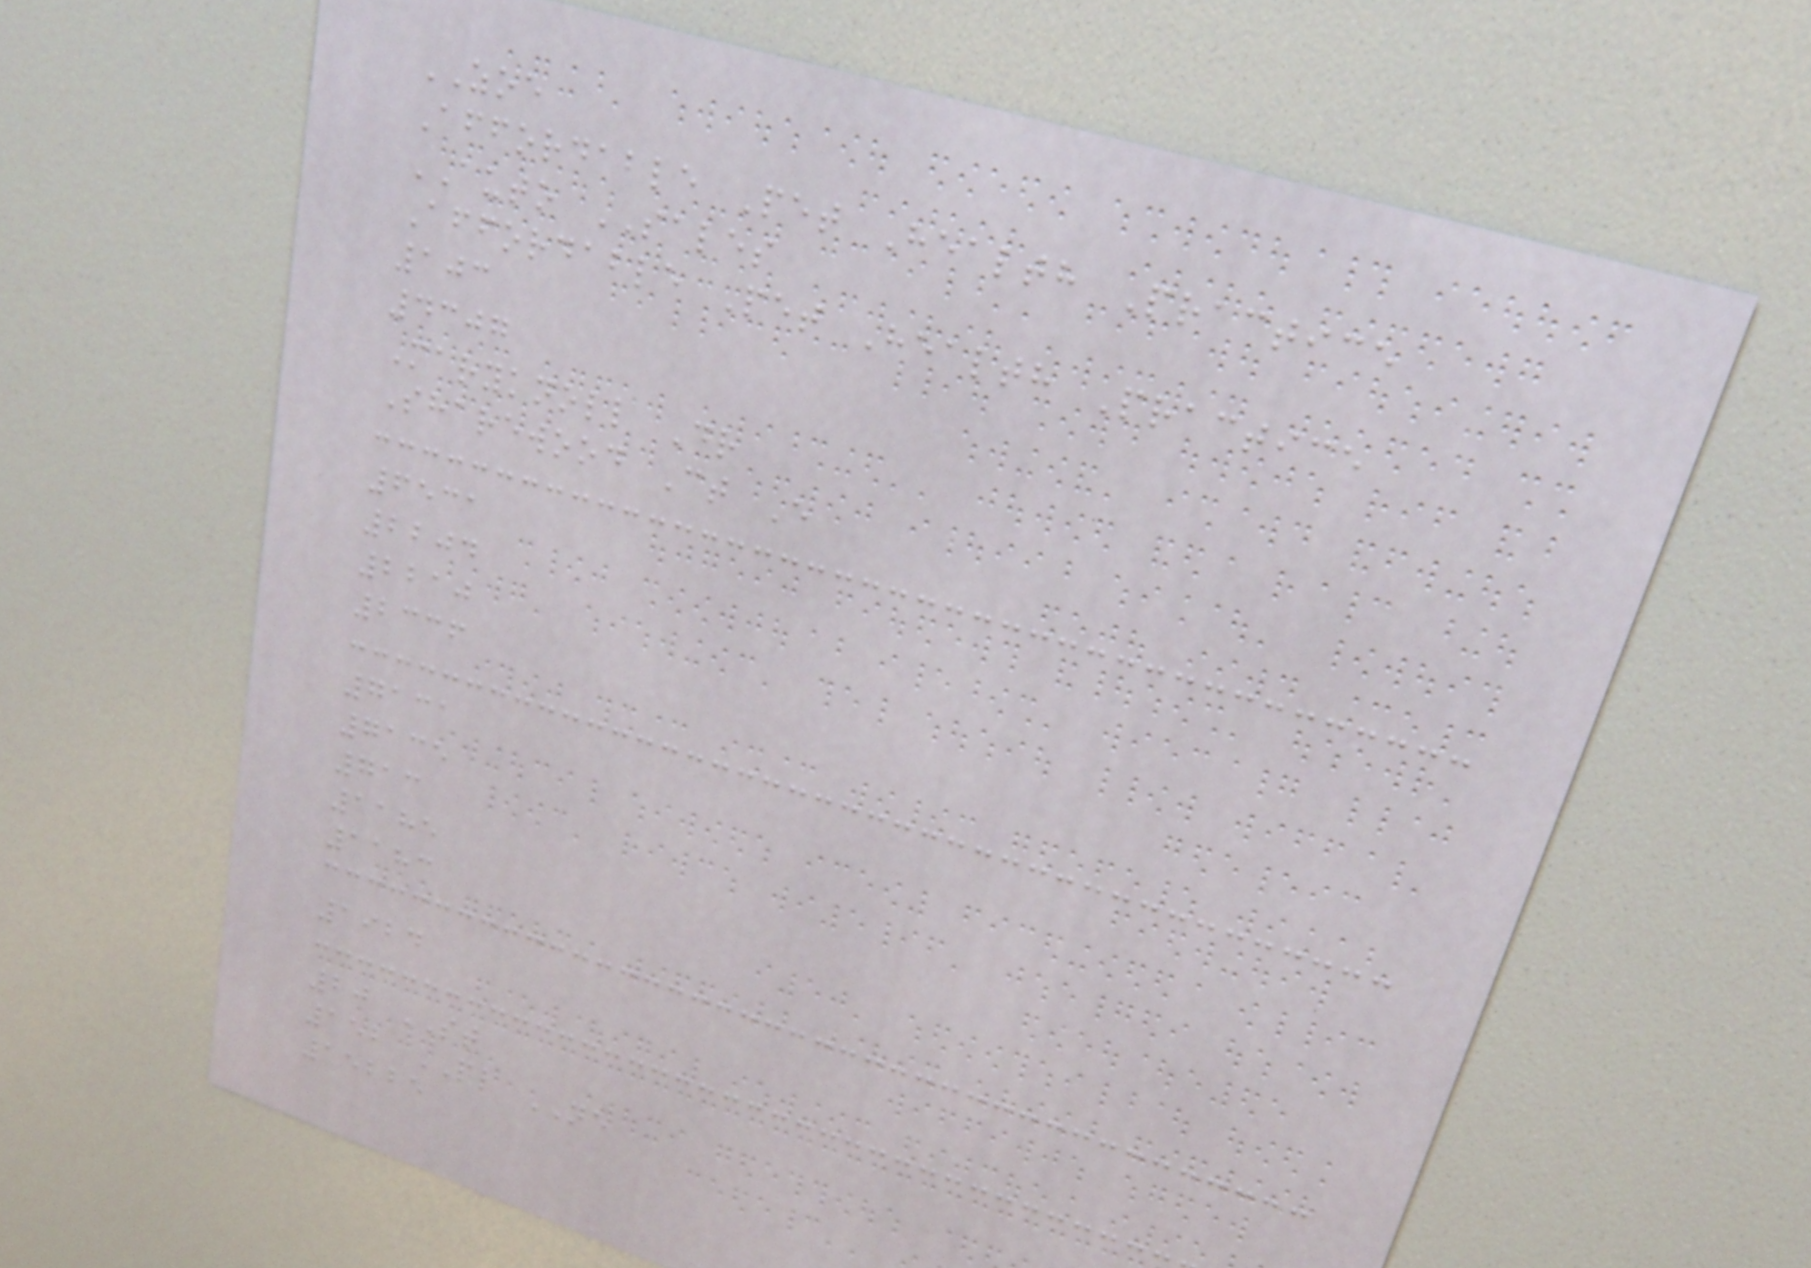ZOE
Affordable Pet Health Practice
AUTO SALES
Affordable Pet Health Practice
103
4307
Maryknoll Dr
Sharewood Ct E
6531
2204
2210
2336
7131
7135
713
1185
1183
1924
20 ST
152 PL NE
15225
